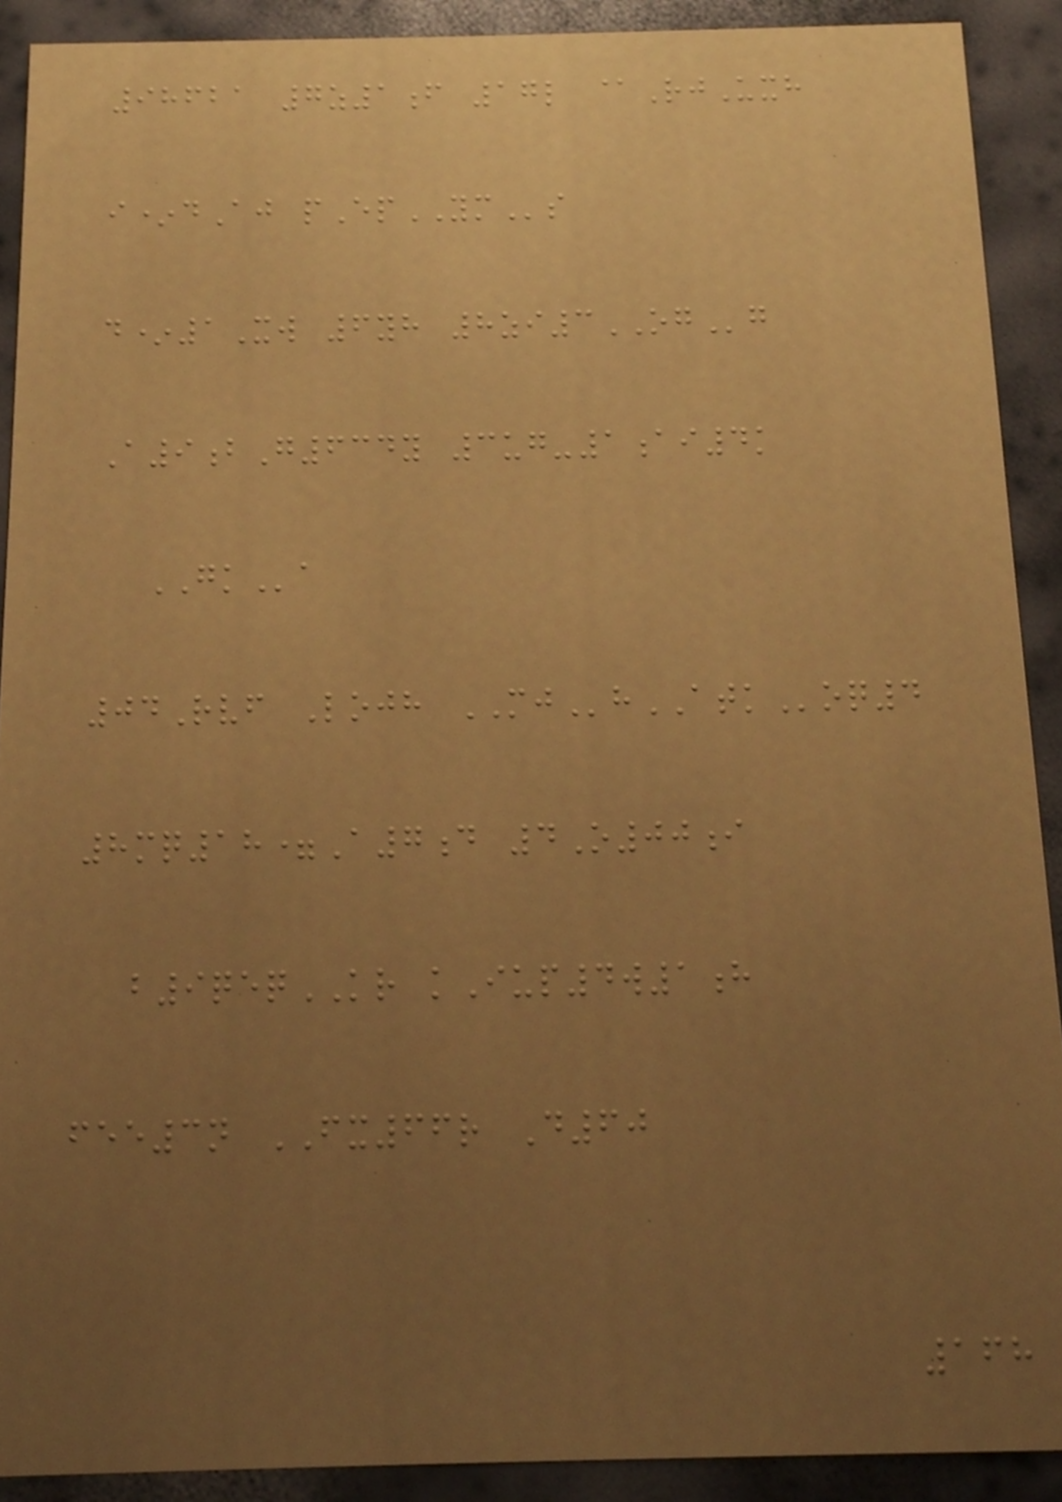98621 7z1f 17l @RjUxh
i*dAj pEpYMs
d*1Xw 6yh 8zi3OGg
A9bG634y 3ug-1ai4k
GKa
04Rvf Lojh MJhATKoq4
8mq18=A7d 4O00i
b9qeqKR kIup4w1h
fee3n FX66r D60
168
